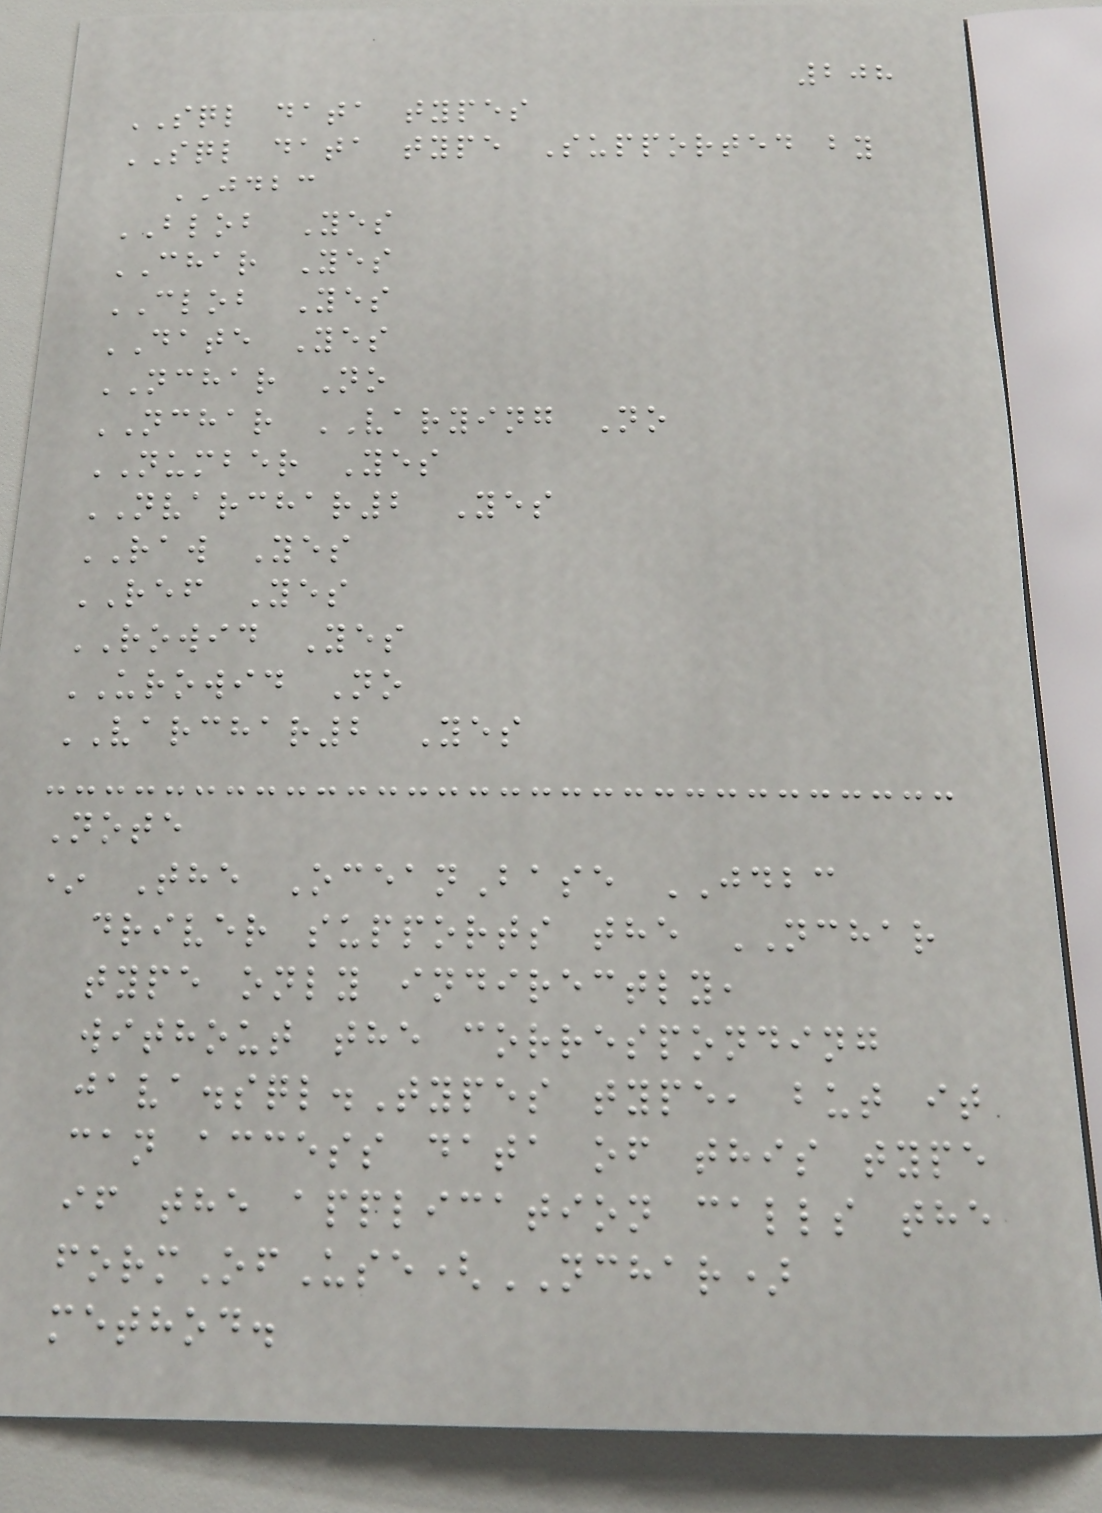208
SQL data types
SQL data type Supported by
JDBC
BLOB Yes
CHAR Yes
CLOB Yes
DATE Yes
NCHAR No
NCHAR VARYING No
NUMBER Yes
NVARCHAR2 Yes
RAW Yes
REF Yes
ROWID Yes
UROWID No
VARCHAR2 Yes
Note
* The OceanBase JDBC
driver supports the NCHAR
type only indirectly,
without the corresponding
java.sql.Types type, but it
can access data of this type
if the application calls the
formOfUse(NCHAR)
method.
